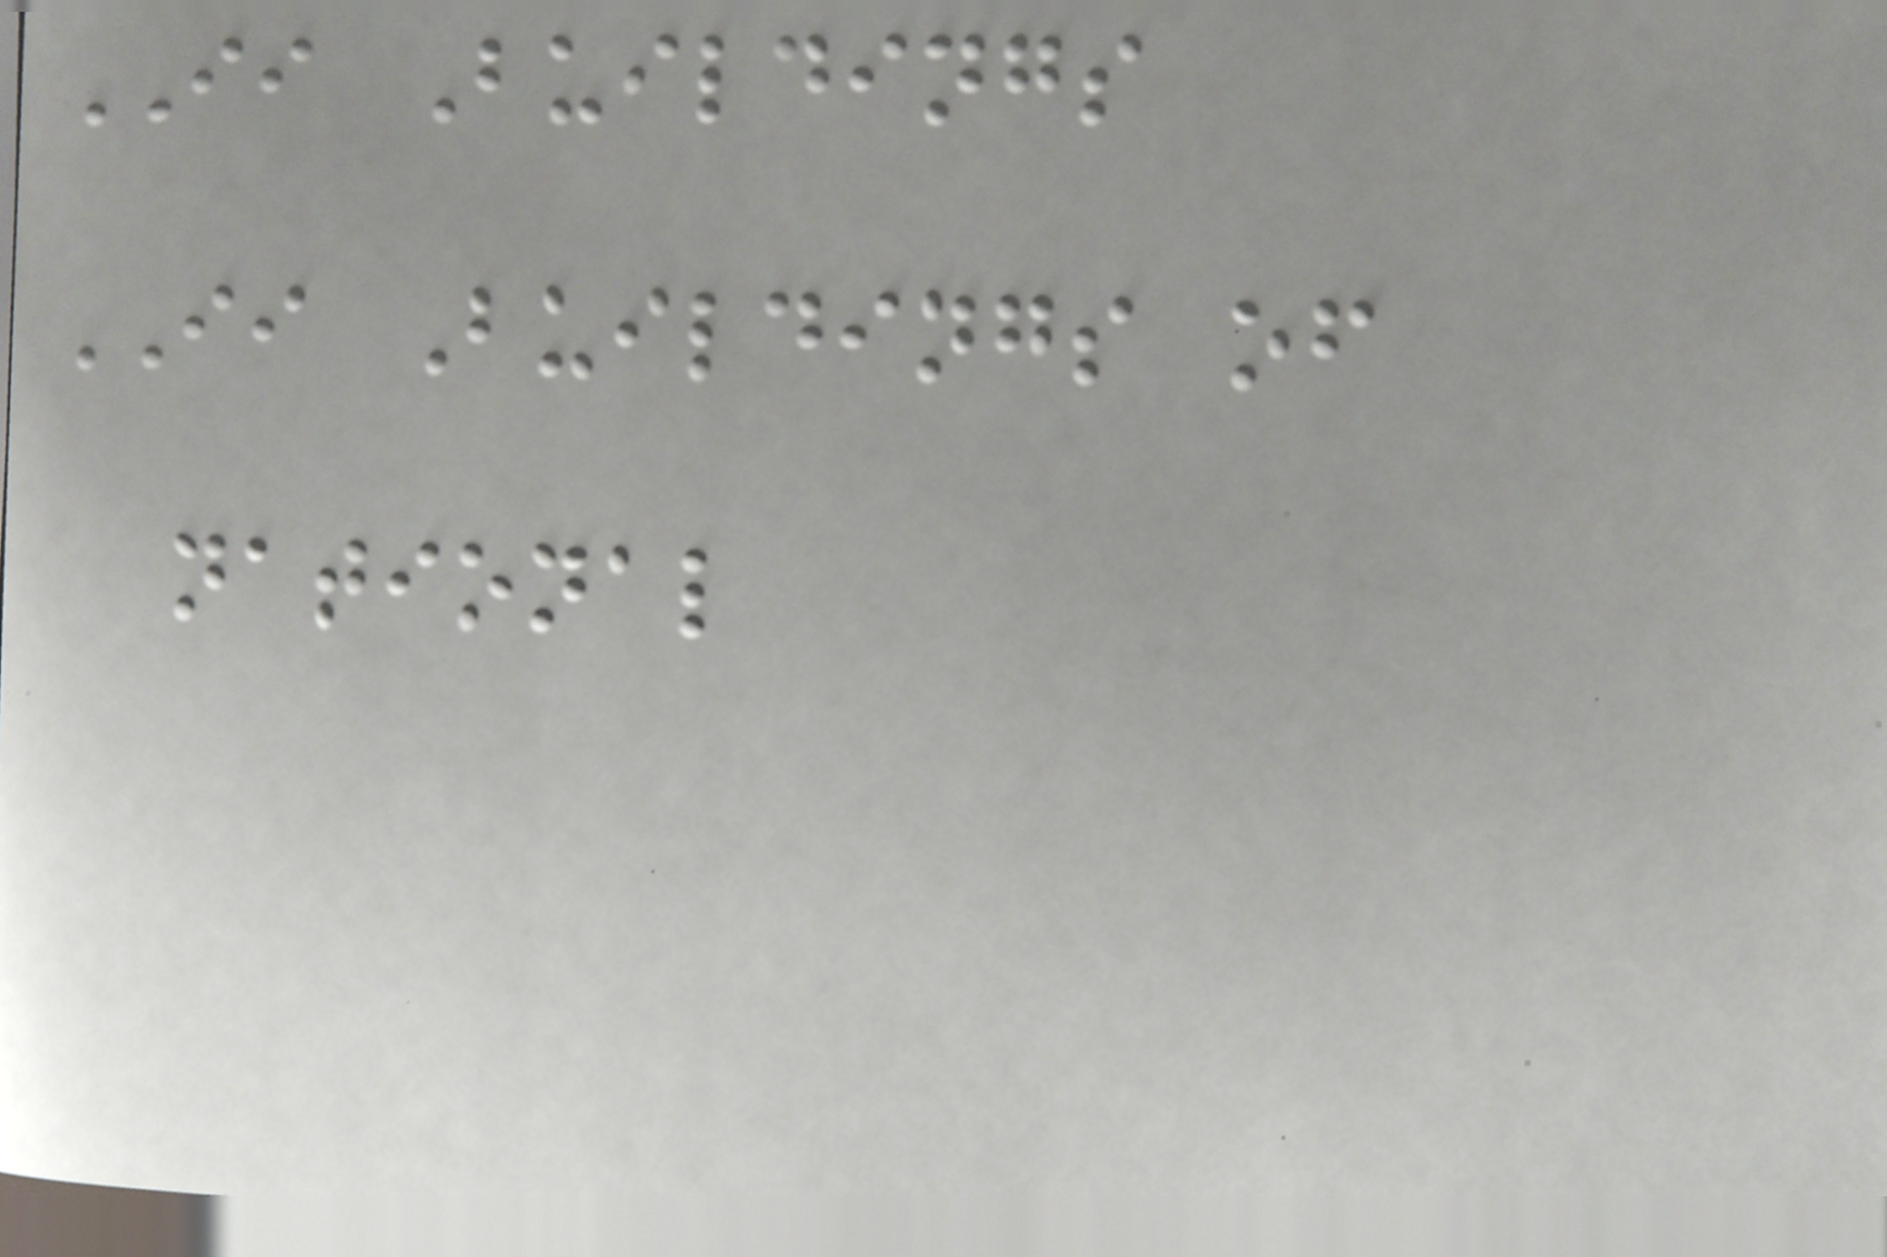II Buildings
II Buildings of
national
